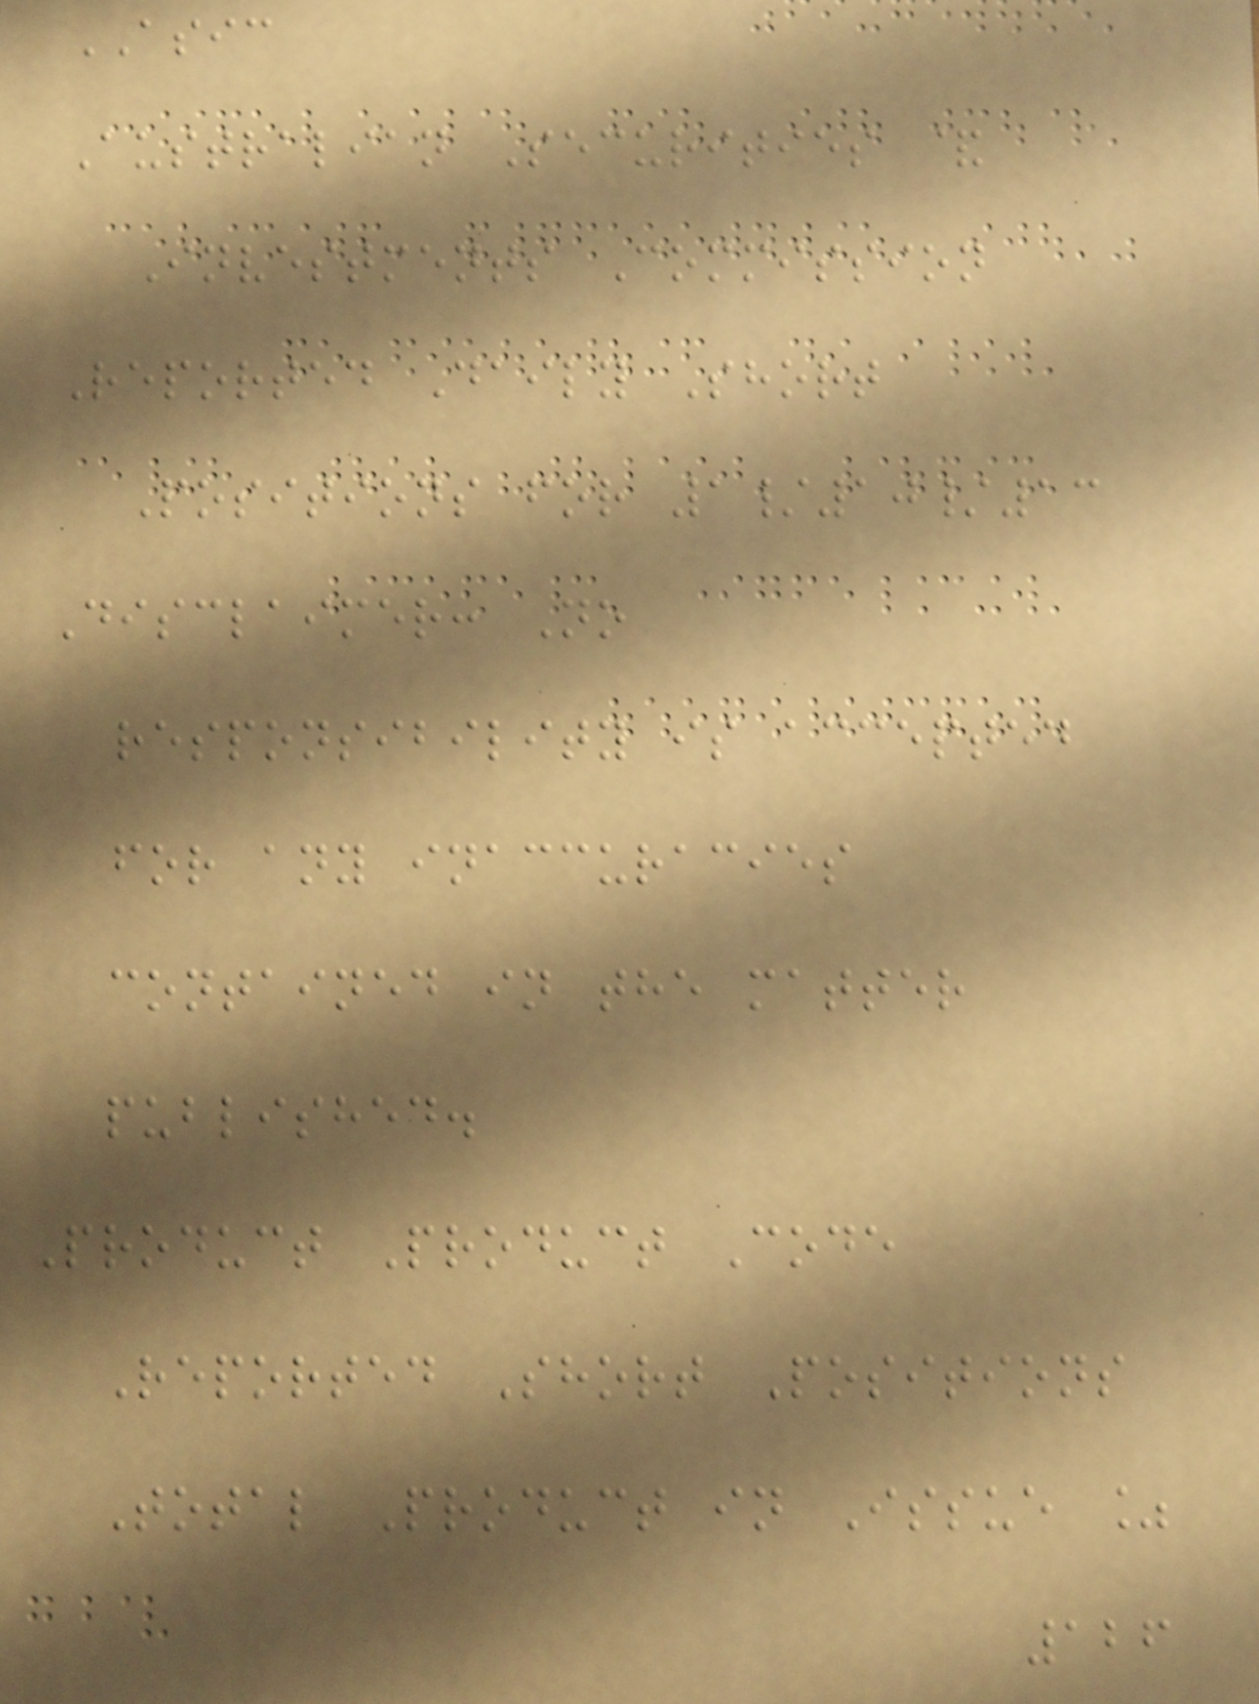ASIC
Australian Securities &
Investments Commission
Reported Daily Short
Positions for 1/10/13
Disclaimer: No
responsibility is accepted
for any inaccuracies
contained in the matter
published.
Product Product Code
Reported Short Positions
Total Product in Issue %
126
